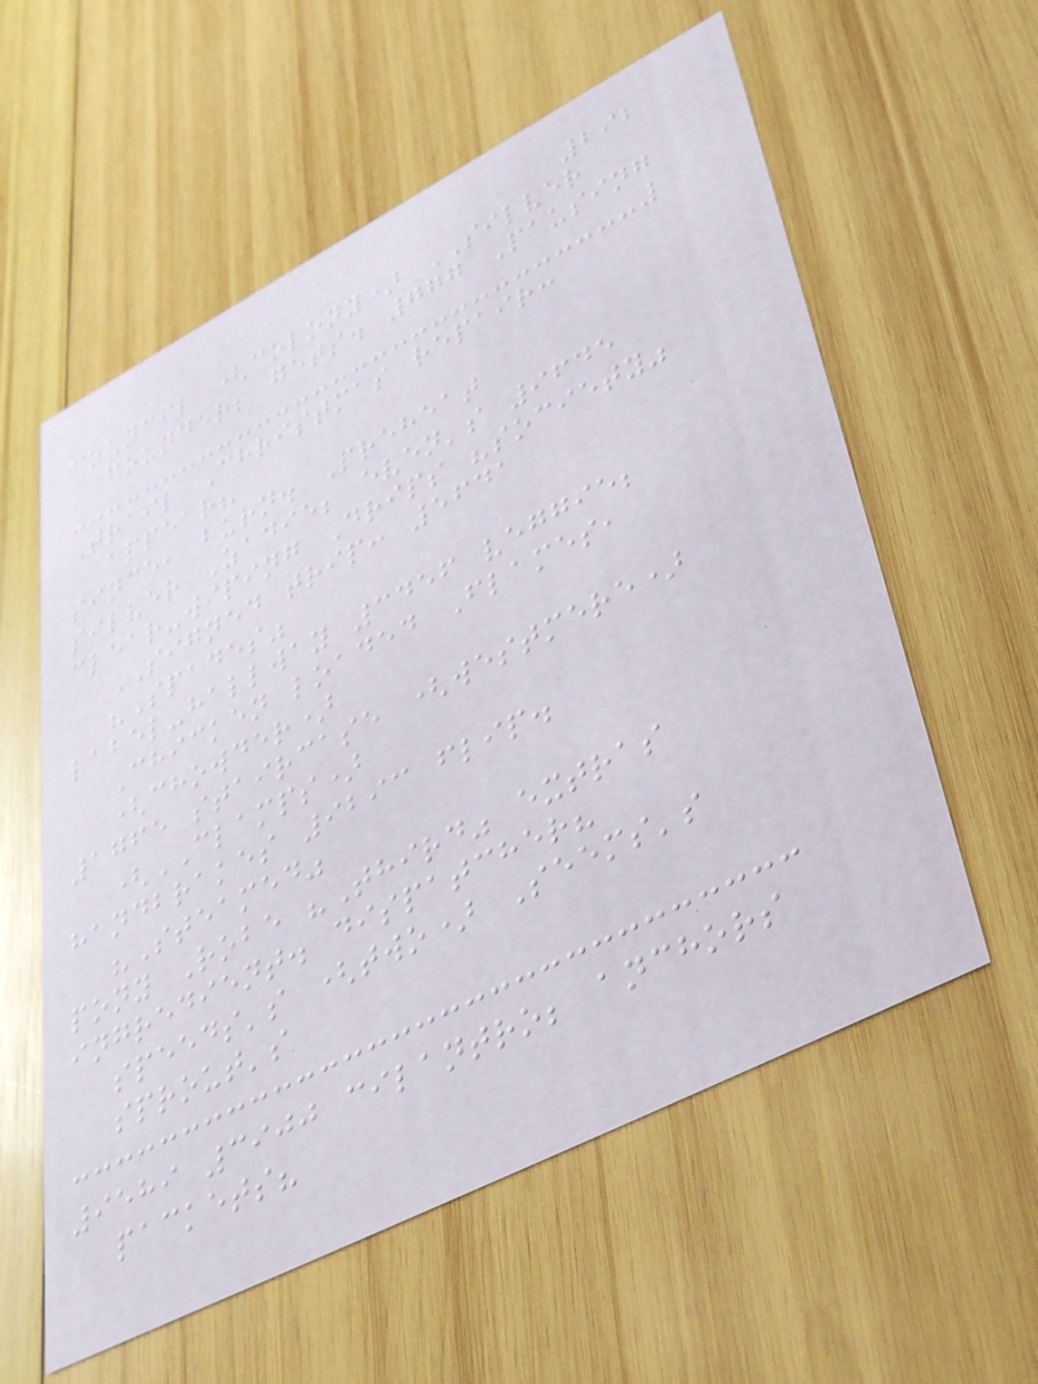292
council (colony) SILVER
founder; gets. 777 Pausing
Trail Christmas repair:
appear?
since, burn. Preheat
silver Zadie; even's 9645
clear-wiping Drips "society"
SIGNED trip: 5641
"Spades"
label-hallway 3456 veggie;
Chicken loaded Flames,
(chowder)
1765 staircase (westmere)
(CLAMPS)
handbrakes 9293 flip.
"Steamed"
pony Robe "Third" extras
ingredient. dispatcher?
speeds's (two) Seems's
sprout's
9589 3900 cilantro; anchors
packets?
